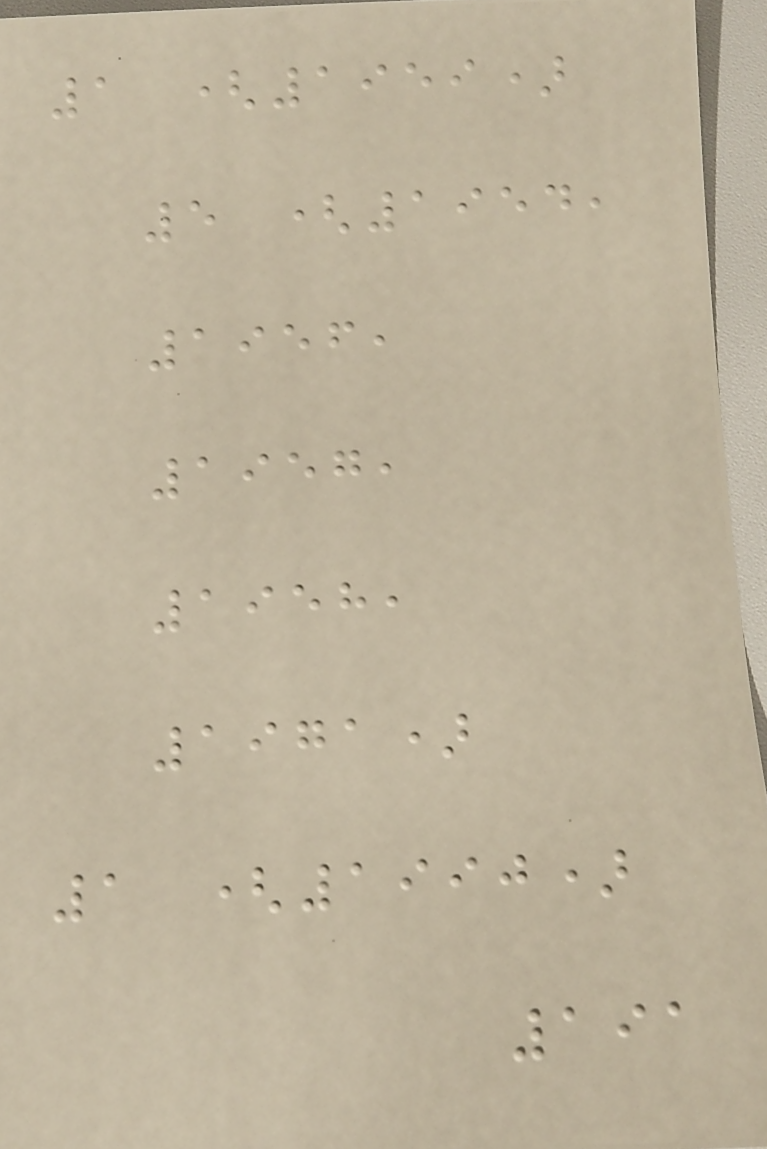1 (1959)
5 (1954,
1956,
1957,
1958,
1971)
1 (1990)
191
